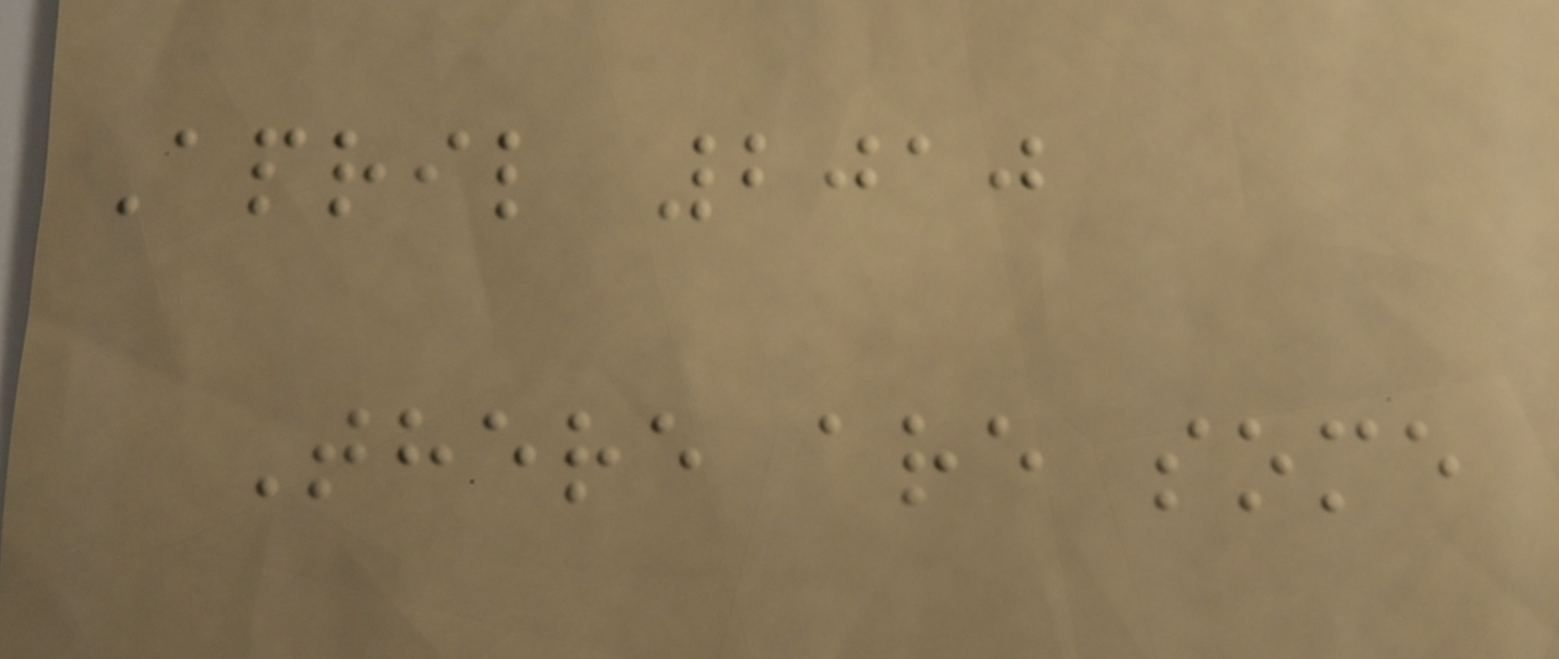April 2010
There are some
